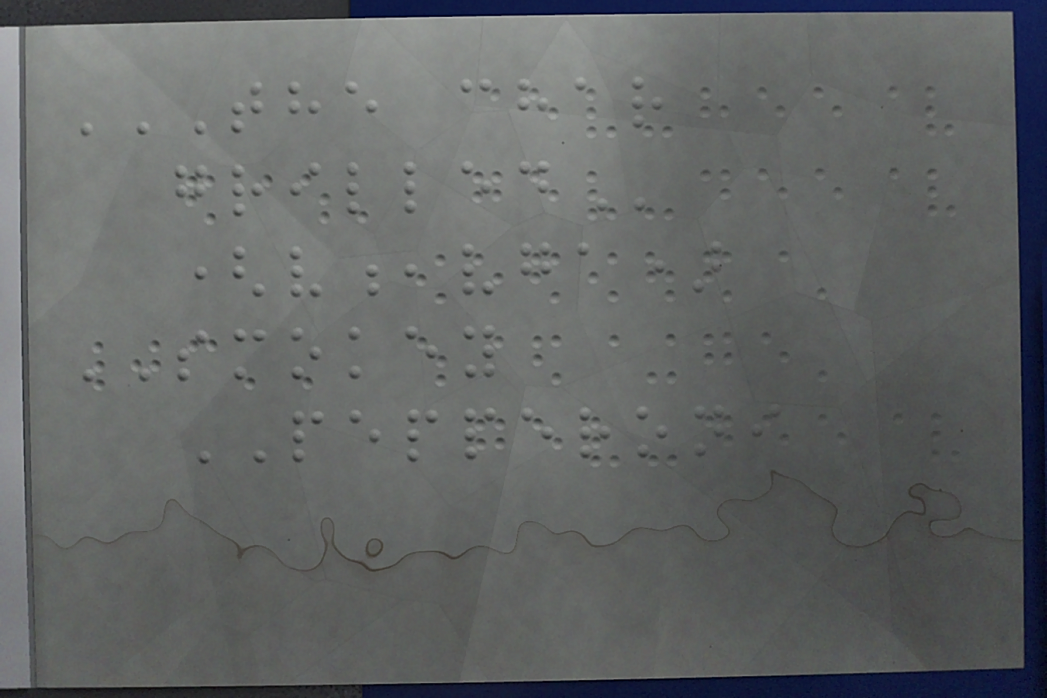THE CHAR
GRILLED
(v,vga)
SMOKEY
PEPPERONI
